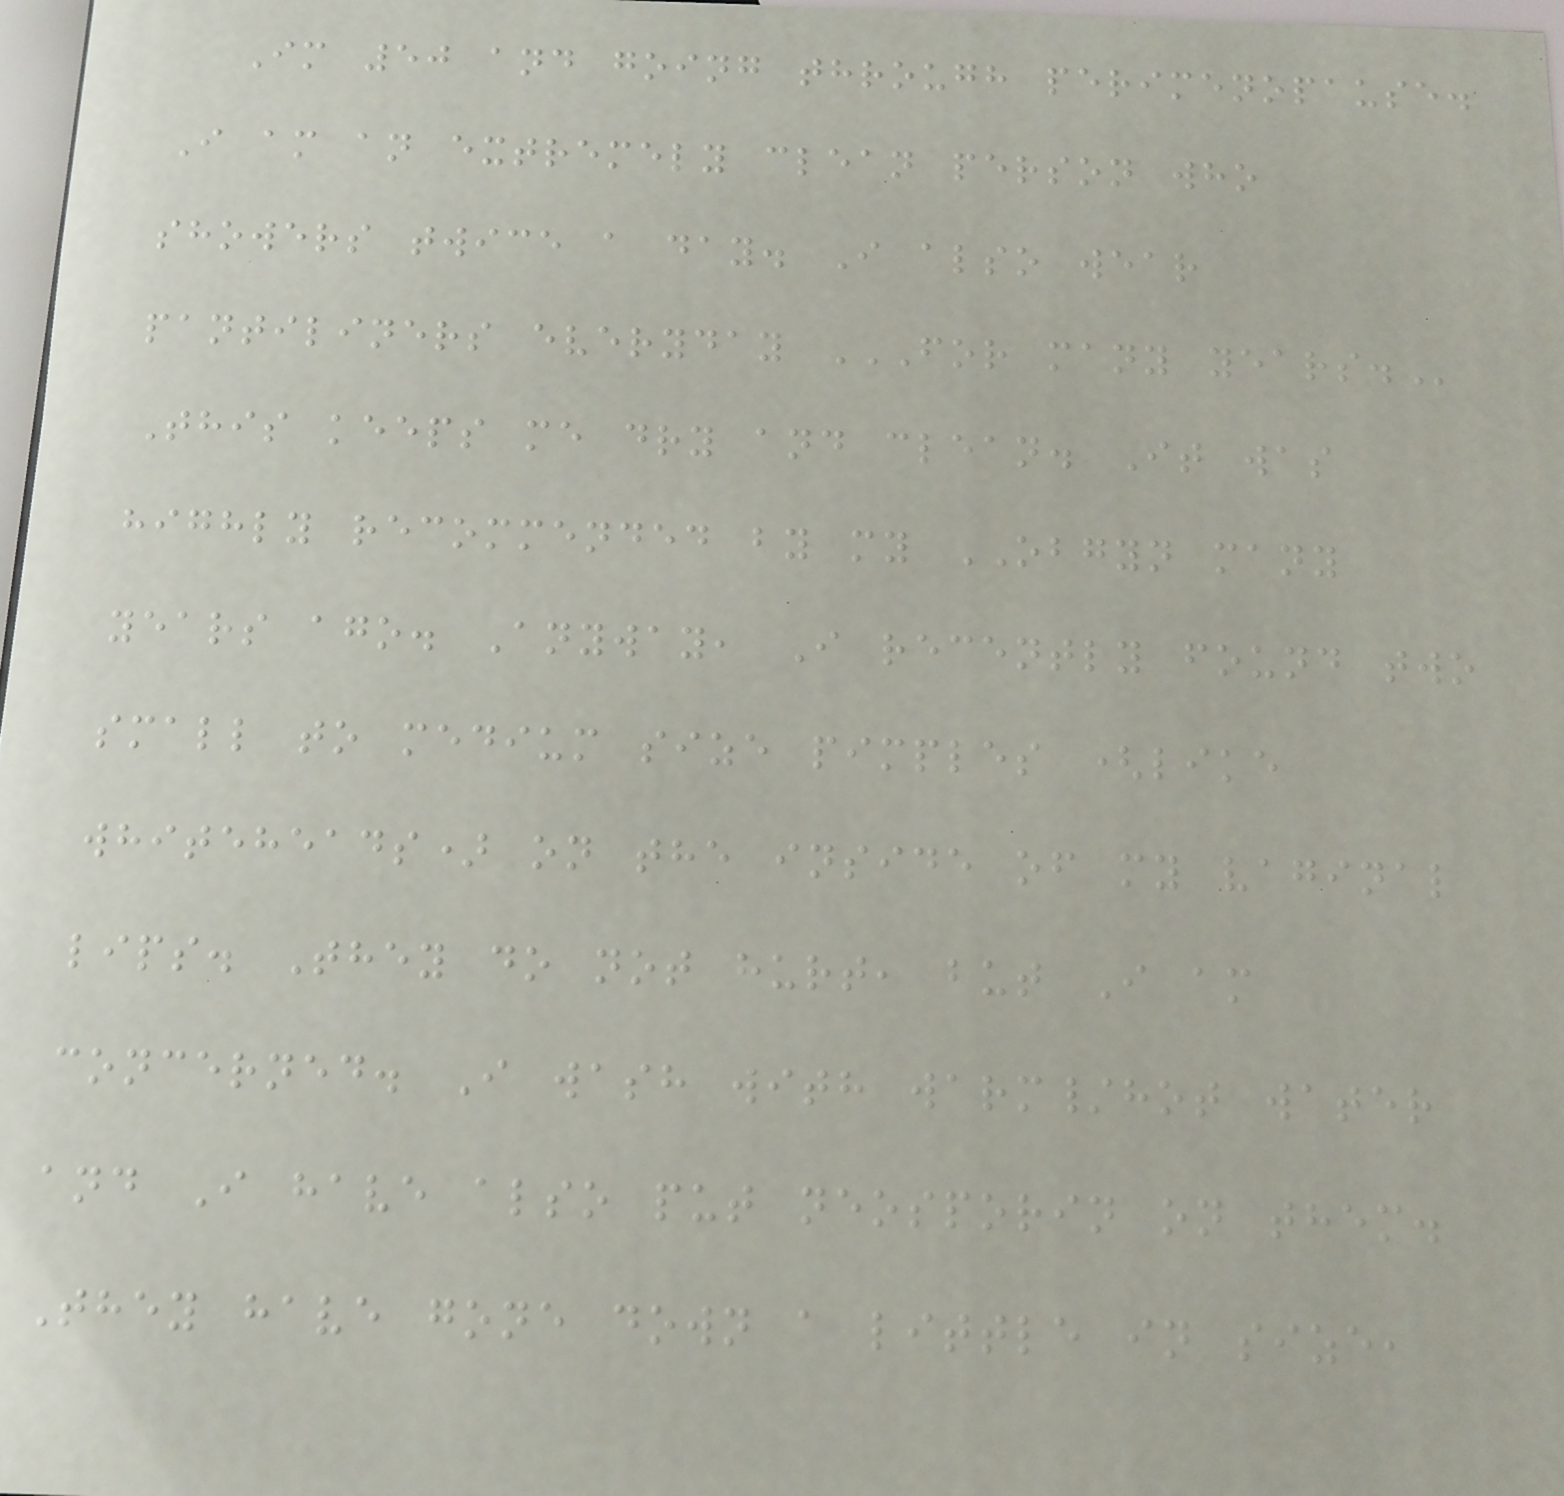Im 50 and going through perimenopause.
I am an extremely clean person who
showers twice a day. I also wear
pantiliners everyday FOR MANY YEARS.
This keeps me dry and clean. It was
highly recommended by my OBGYN many
years ago. Anyway, I recently found two
small to medium size pimples (like
whiteheads) on the inside of my vaginal
lips. They do not hurt, but I am
concerned. I wash with warm/hot water
and I have also put neosporin on them.
They have gone down a little in size,
